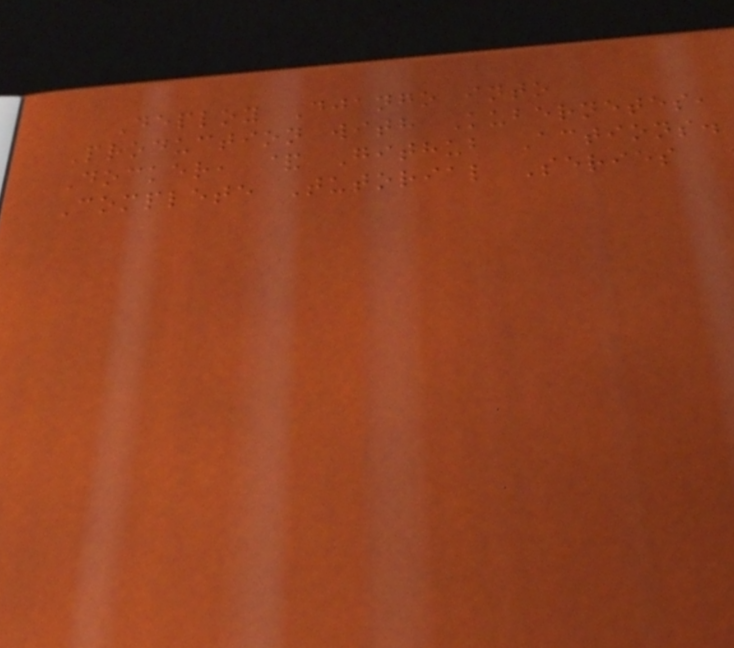Deploy Django into
Production with Kubernetes,
Docker, & Github Actions.
Complete Tutorial Series
